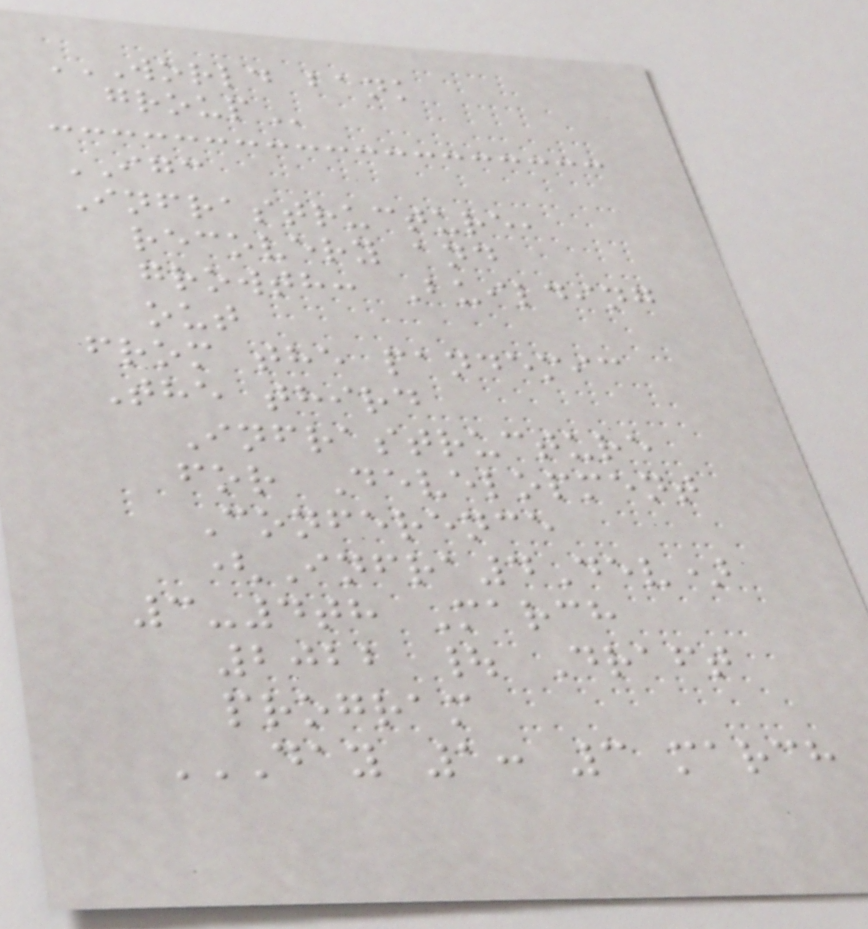WORLD BANK
GROUP
IGC
Infrastructure,
recovery and
growth: Building
out
from the pandemic
The third
Infrastructure
for Development
Conference
(Infra4Dev)
3-4th March
2022 | Draft
program
DAY 1: 3 MARCH
